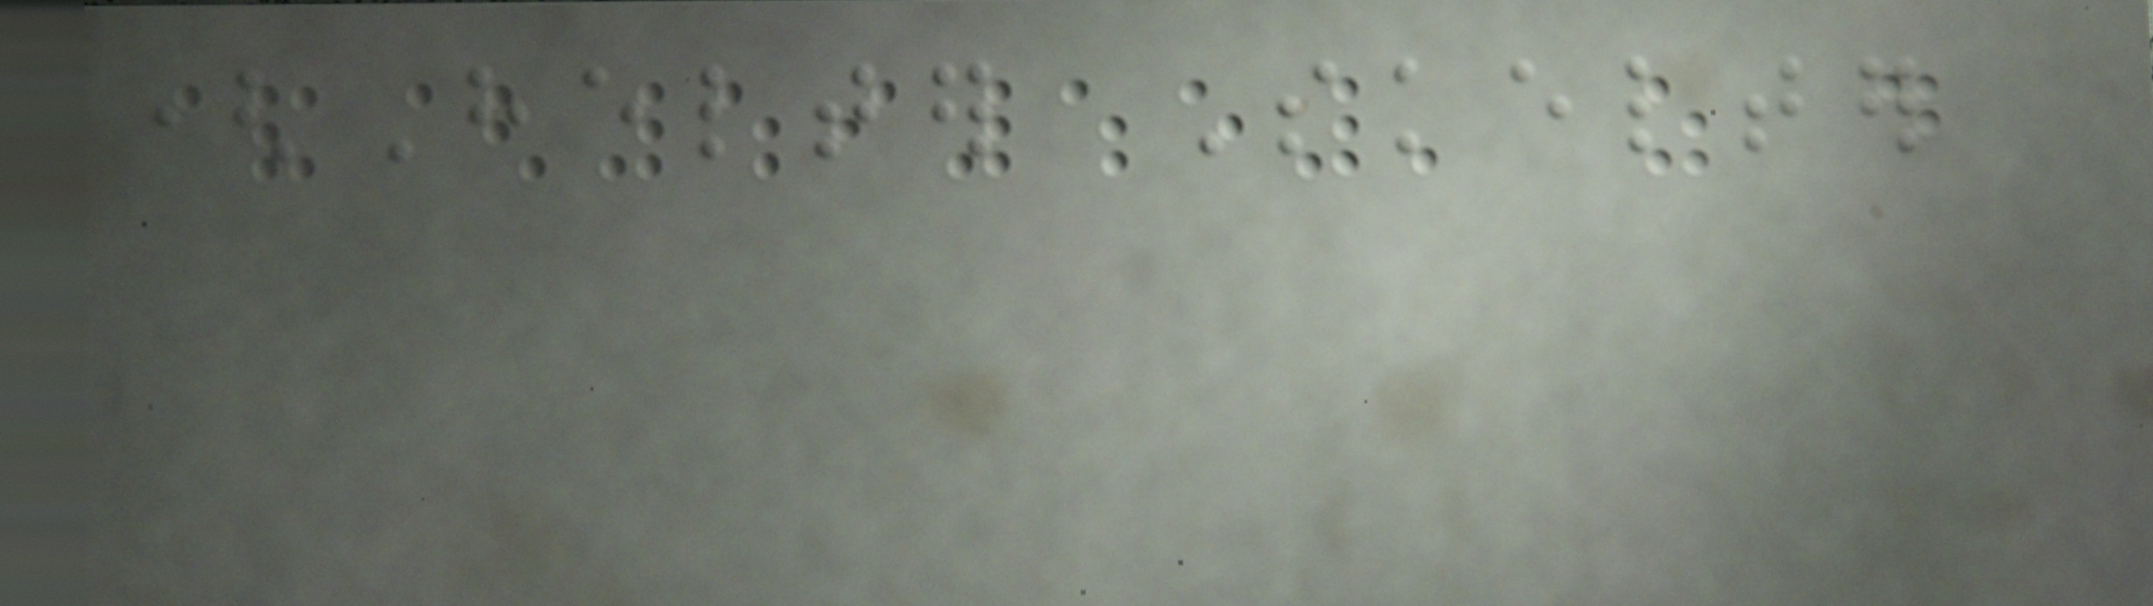(Helter Skelter
